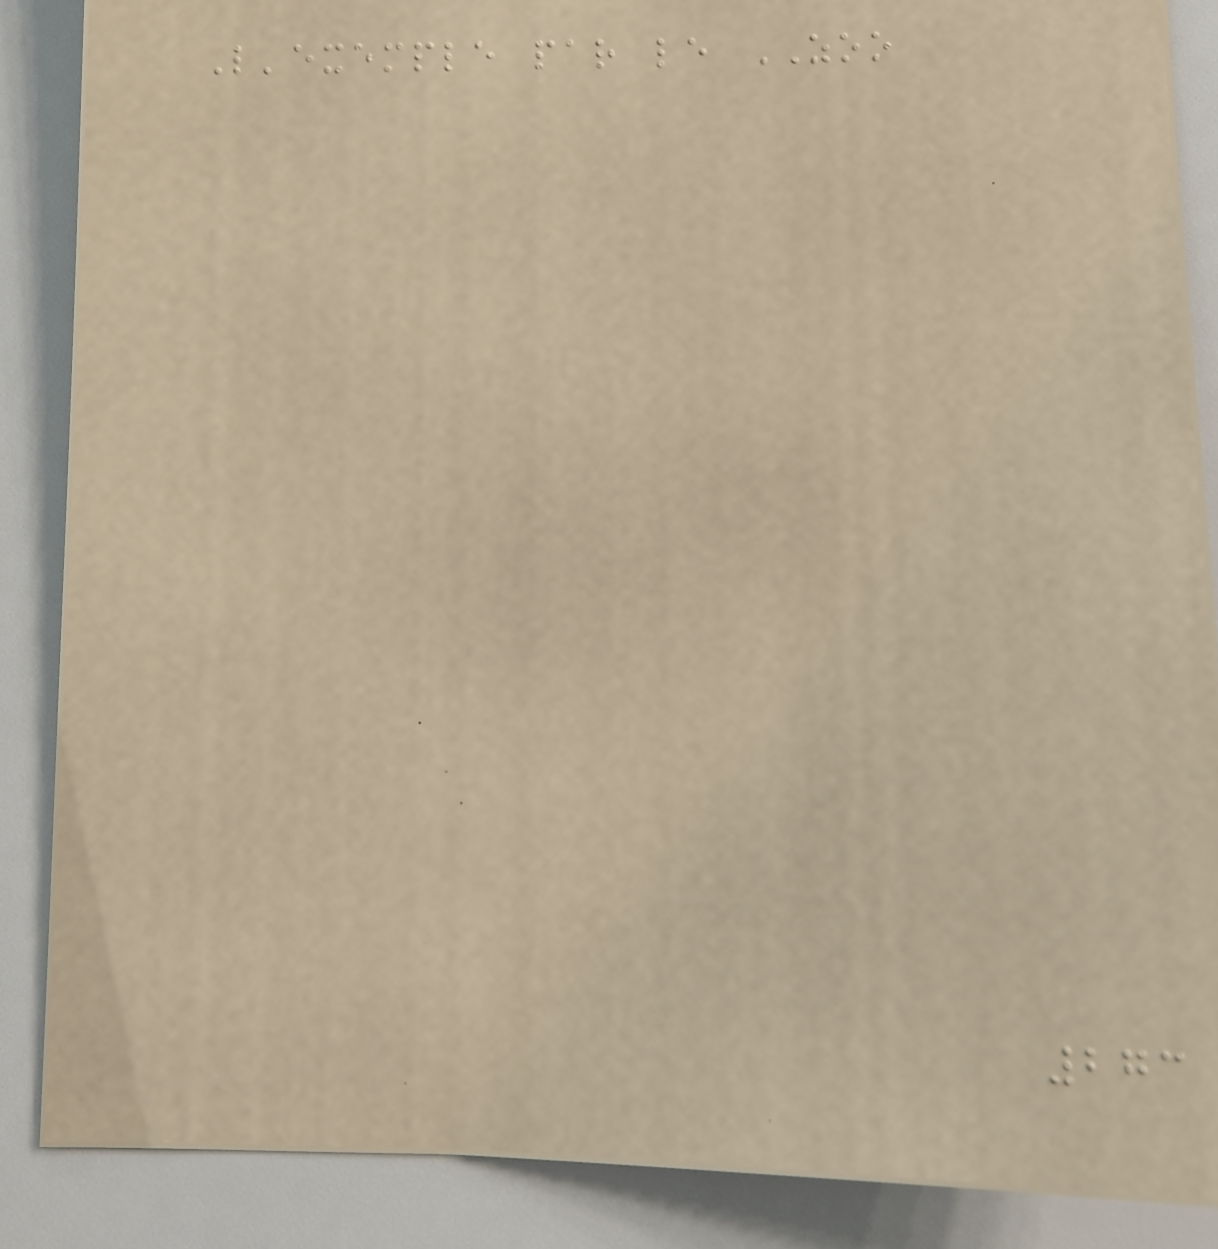L'exemple par le ZOO
273
